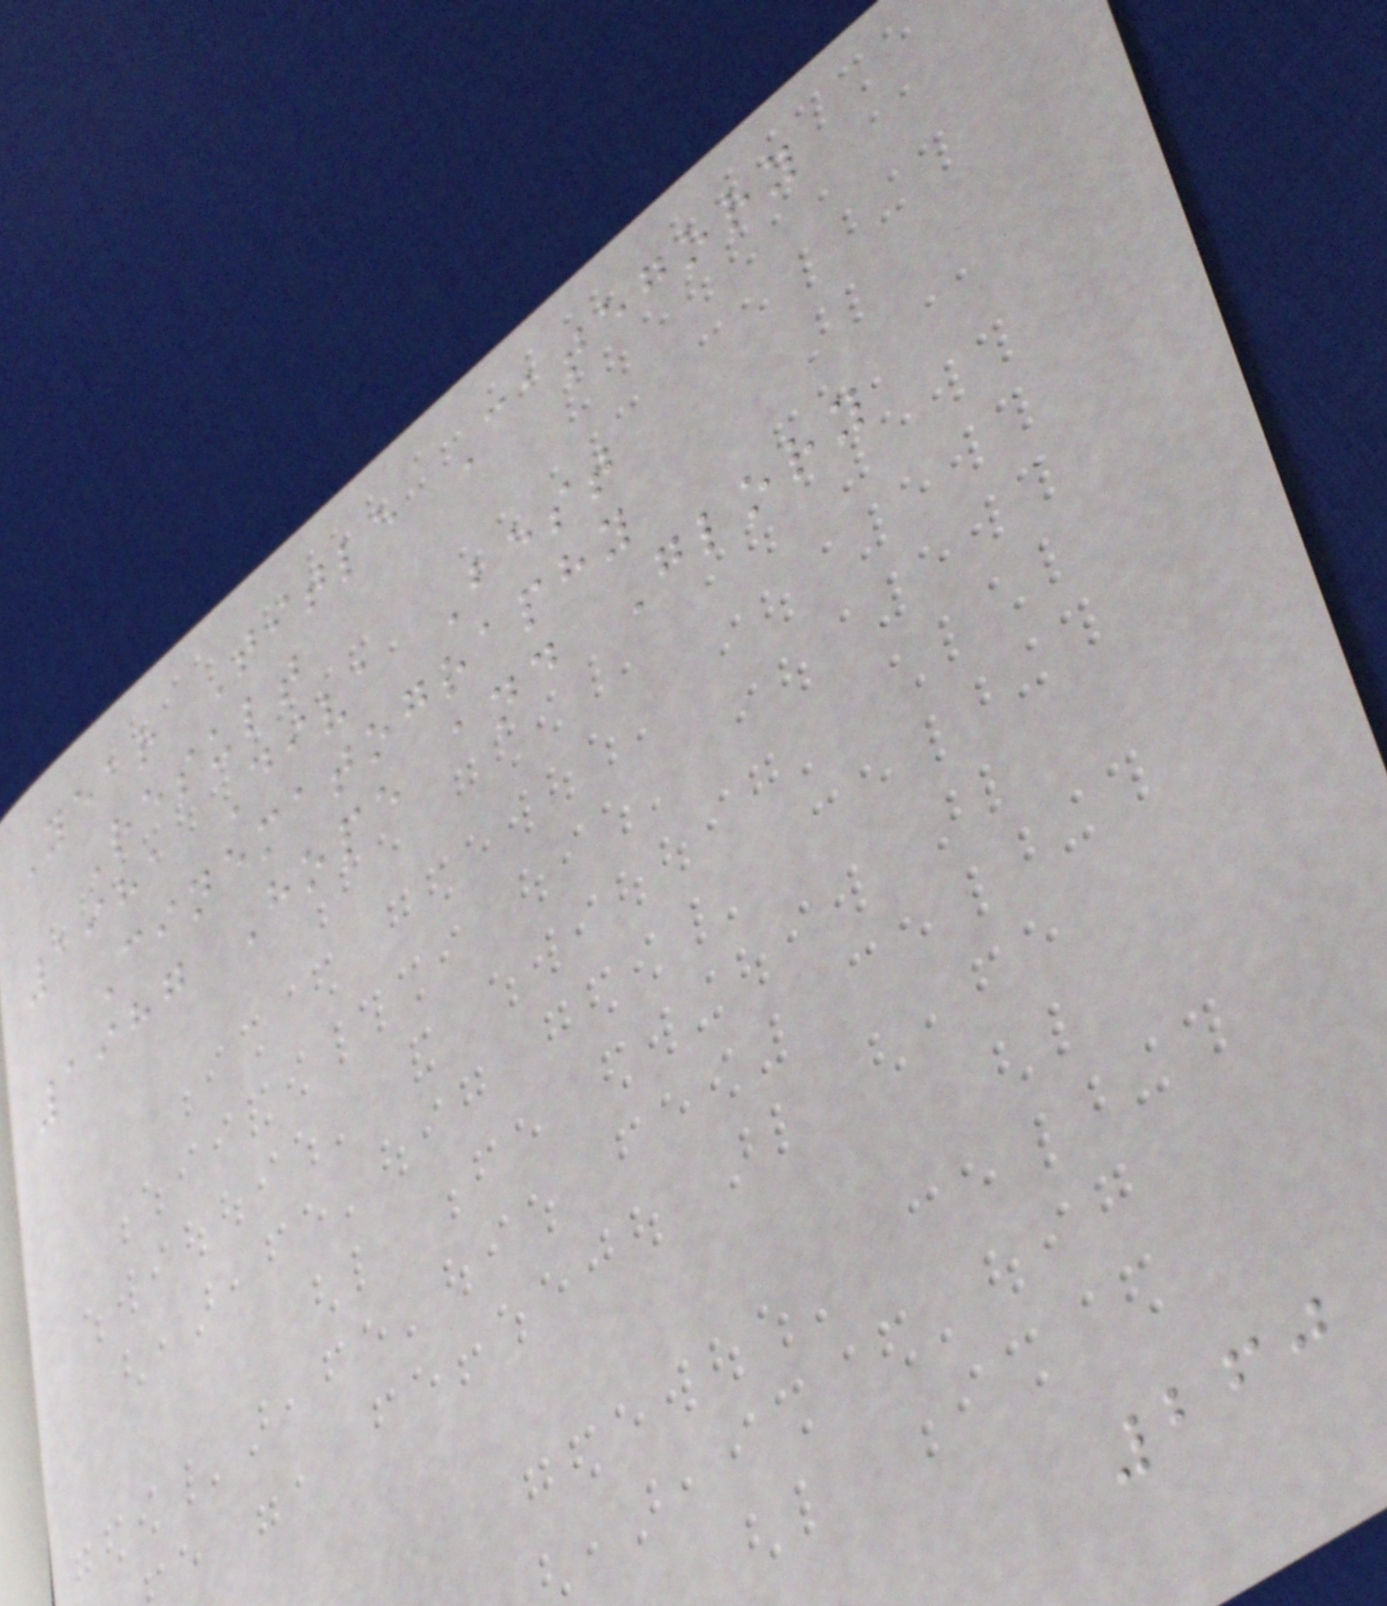Year Title Category
Result
1981 Diva Best
Cinematography
1987 Hope and Glory
260
